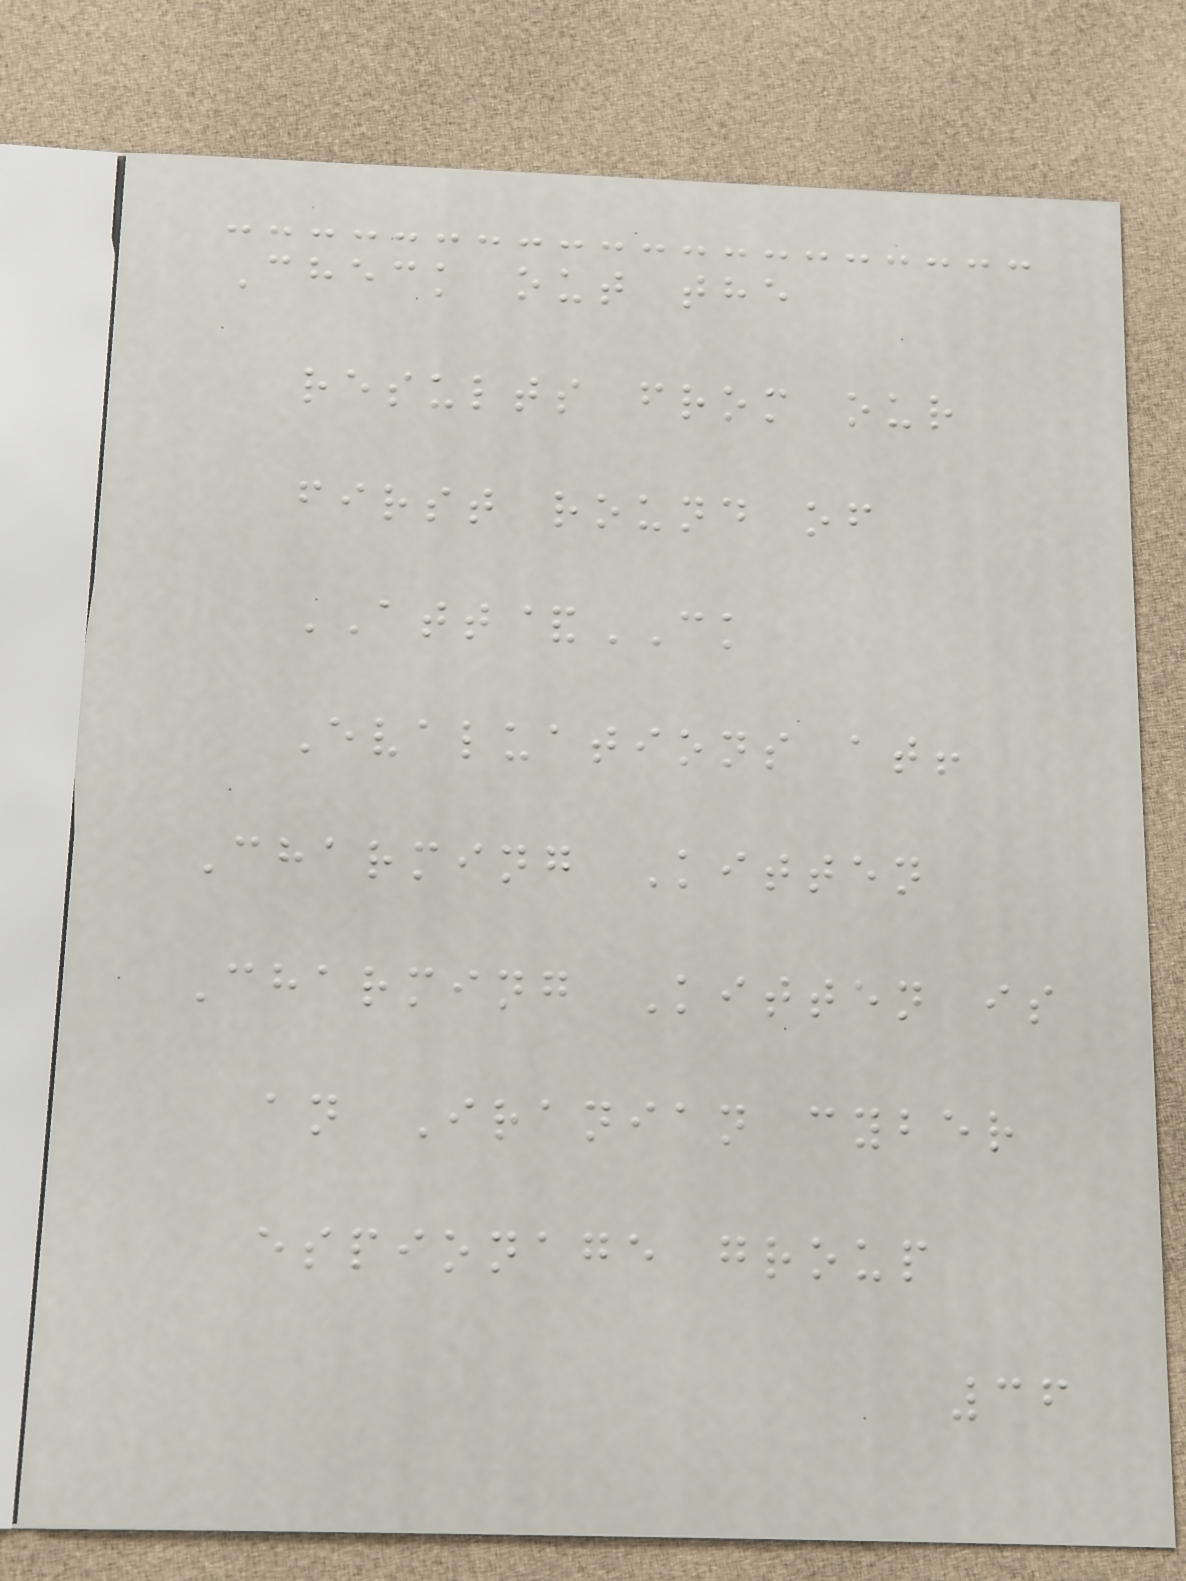Check out the
results from our
first round of
ATT&CK
Evaluations at!
Charming Kitten
Charming Kitten is
an Iranian cyber
espionage group
36
